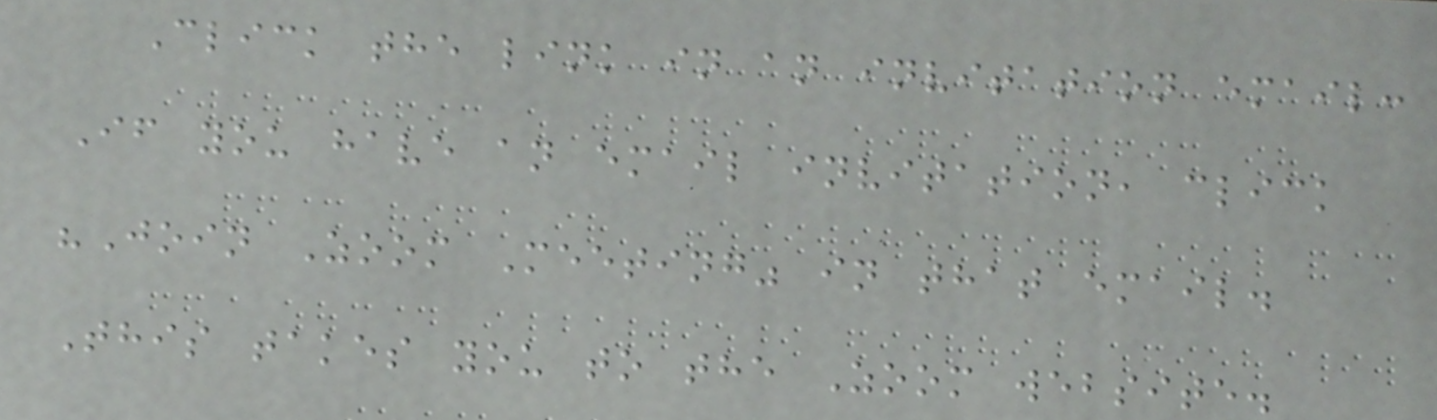Click the link in an invitation email:
If you have an email invitation, click
"Join Zoom Meeting" in that email.
This takes you to the Zoom website.
